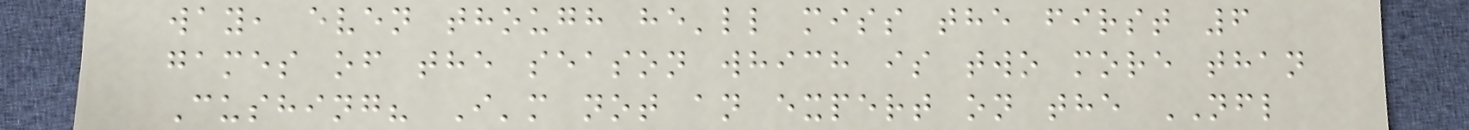way, even though he'll miss the first 6
games of the season which is two more than
Cushing? I'm not an expert on the NFL
